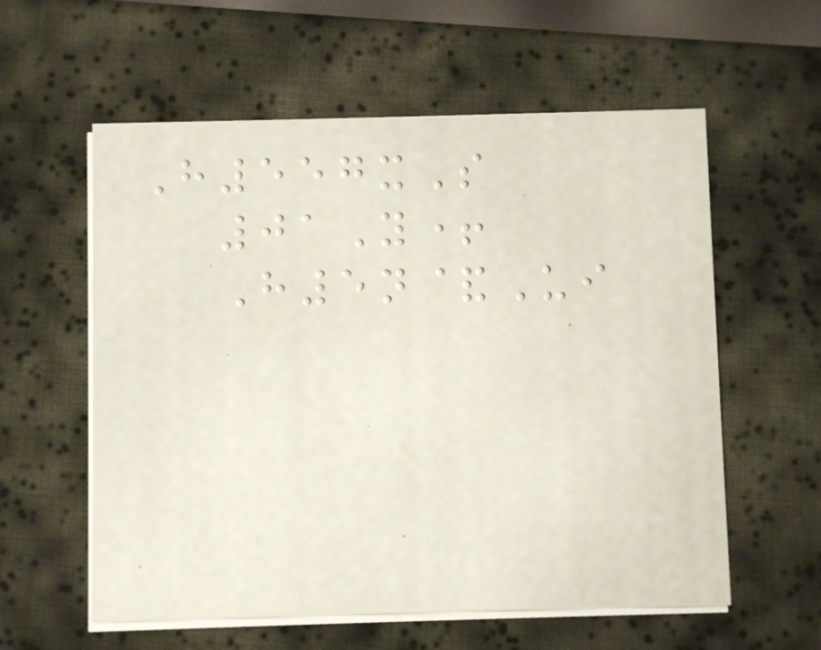H557xS
01Y+
H5n&Ui
